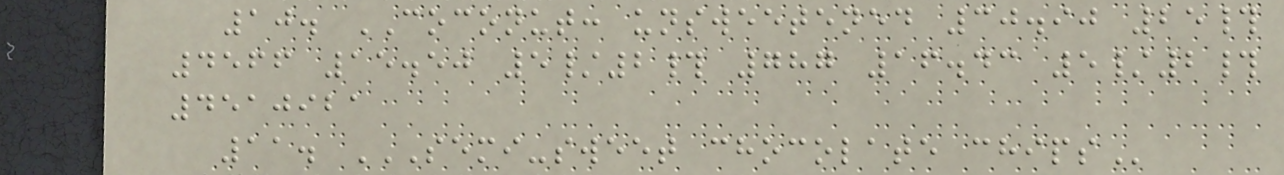10. COCONUT: unsweetened 30.90 25#
4566 15.50 5/2# 787 16.43 5/2#
4510921
11. SEMI-SWEET CHOCOLATE CHIPS
